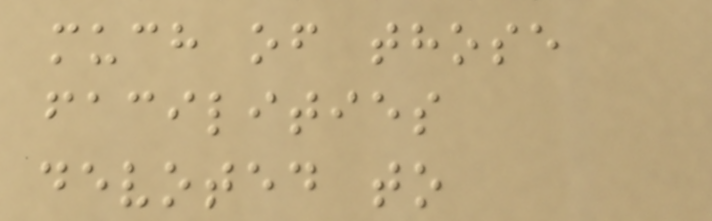much of those
facilities
devoted to
